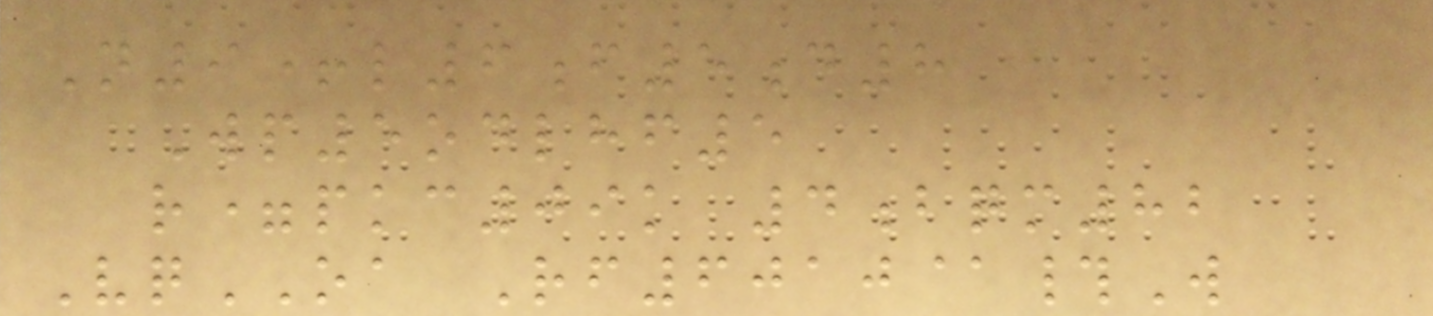N9+l6f5d8
Wp5odlhf5
r=pkc09k 4bqm82
VqOA Rf6010@#W
